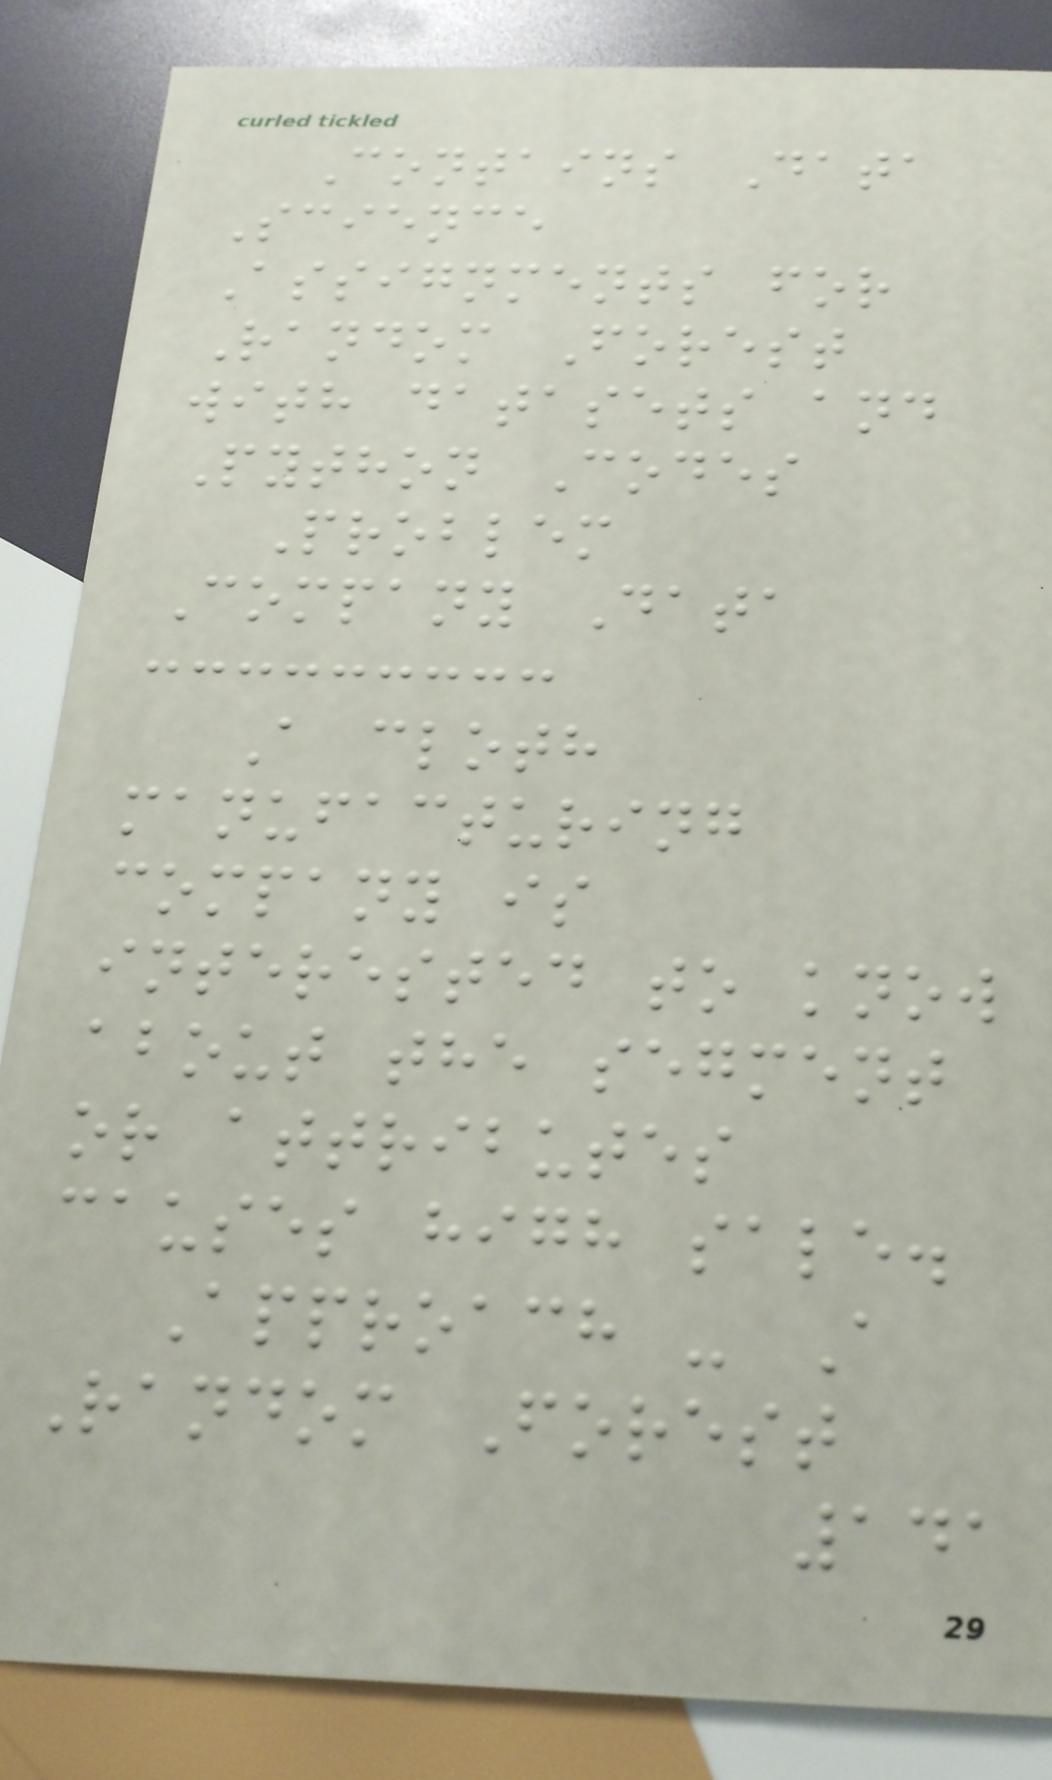Contains Data
Science
Assignments for
Random Forest
with datasets and
Python Codes
Problem
Company Data
A cloth
manufacturing
company is
interested to know
about the segment
or attributes
causes high sale.
Approach - A
Random Forest
141
